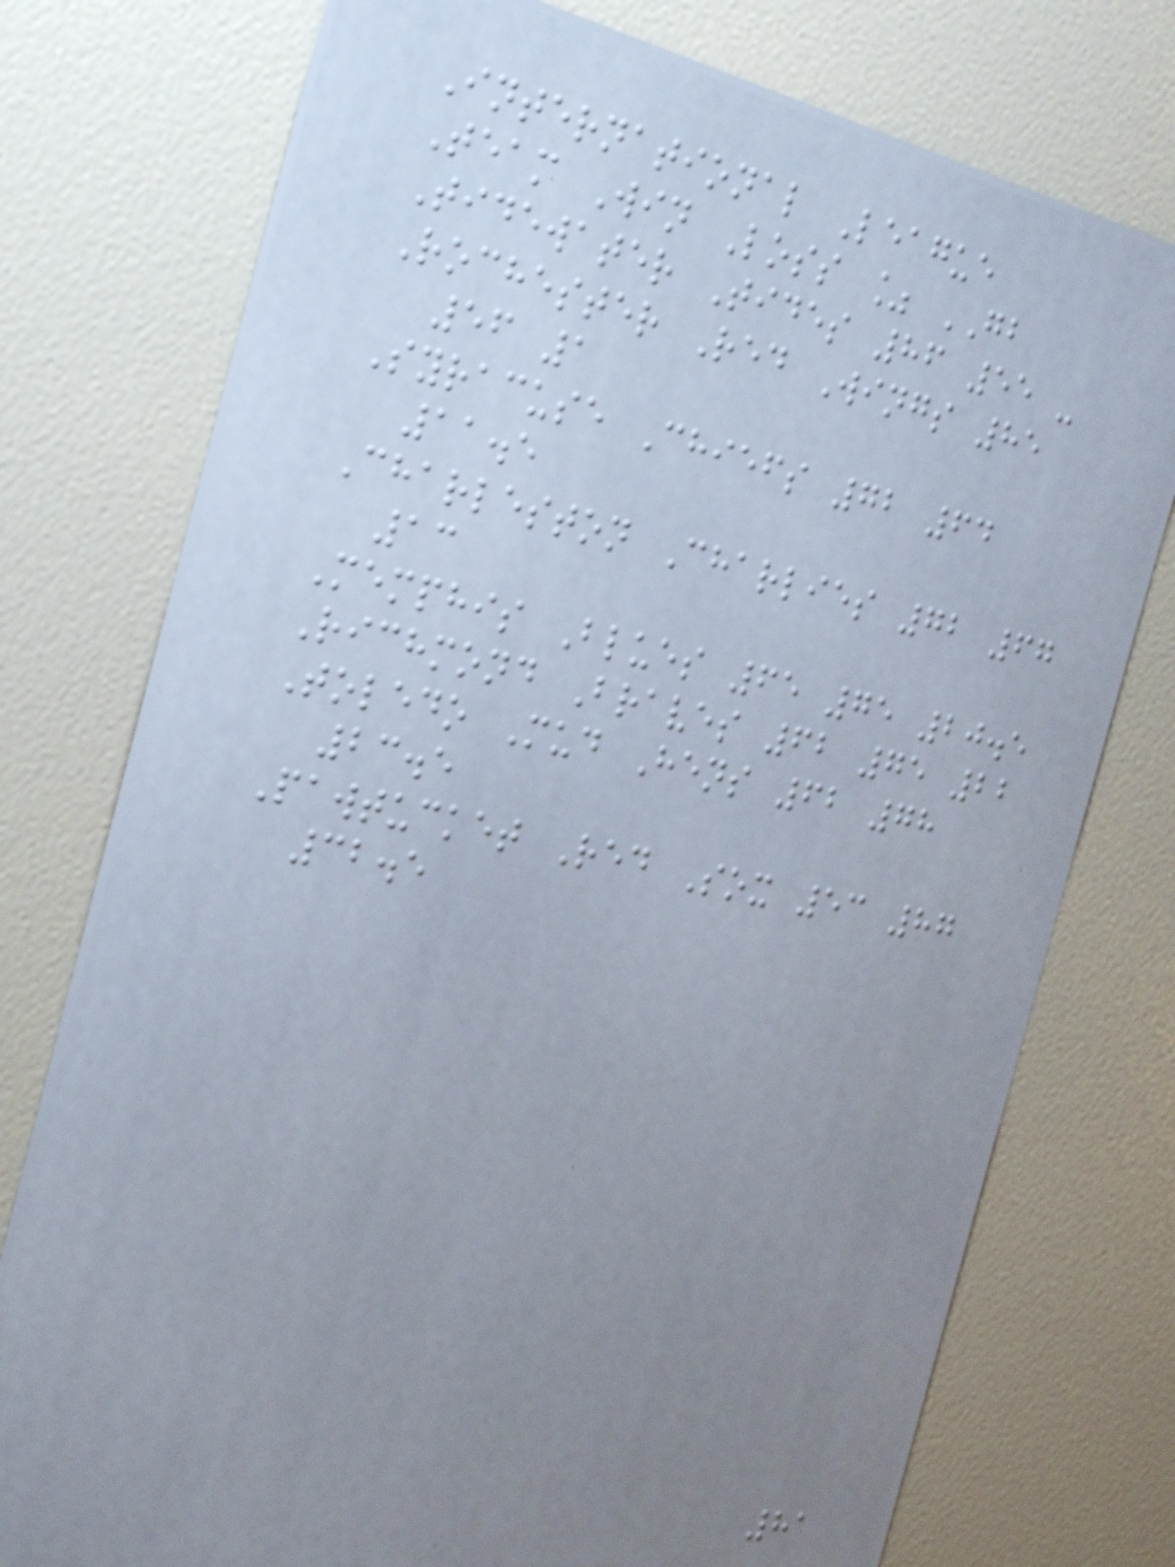International League
Team Win Loss % GB
Tidewater Tides 86 55 -
Rochester Red Wings 85
56 1
Syracuse Chiefs 72 64
11.5
Charleston Charlies 72 67
13
Memphis Blues 65 75 20.5
Richmond Braves 62 75 22
Toledo Mud Hens 62 78
23.5
Pawtucket Red Sox 53 87
32.5
81
